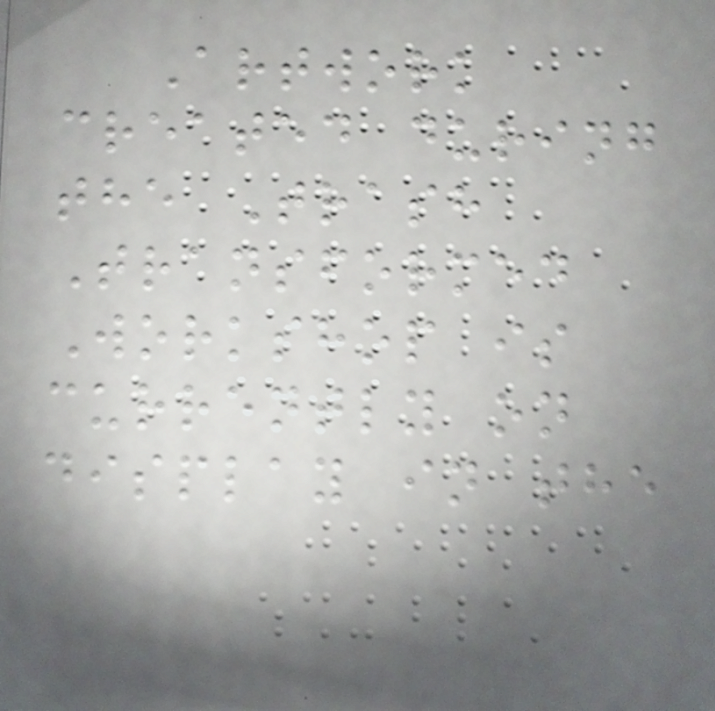Artwork
created during
the Trash
Transformed
Workshop is
currently on
display in the
